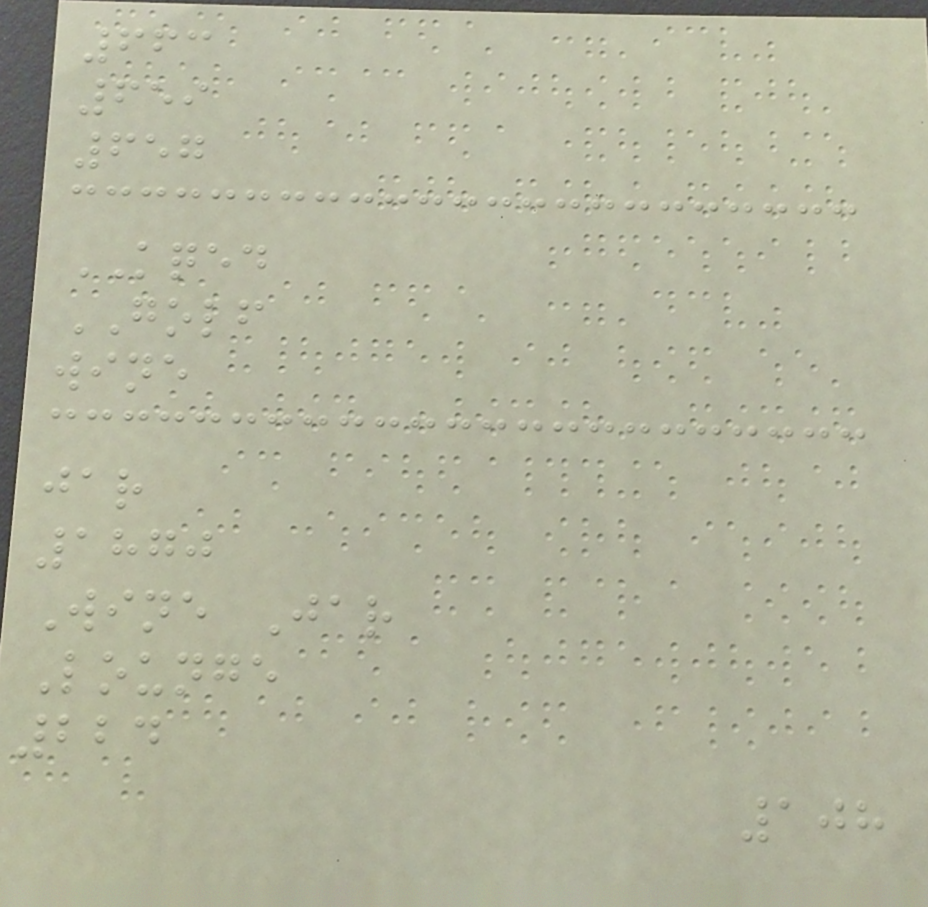663
659
657
KQED
GOLF
wine
jar
1870
Wine Jar
Lounge
224
108
